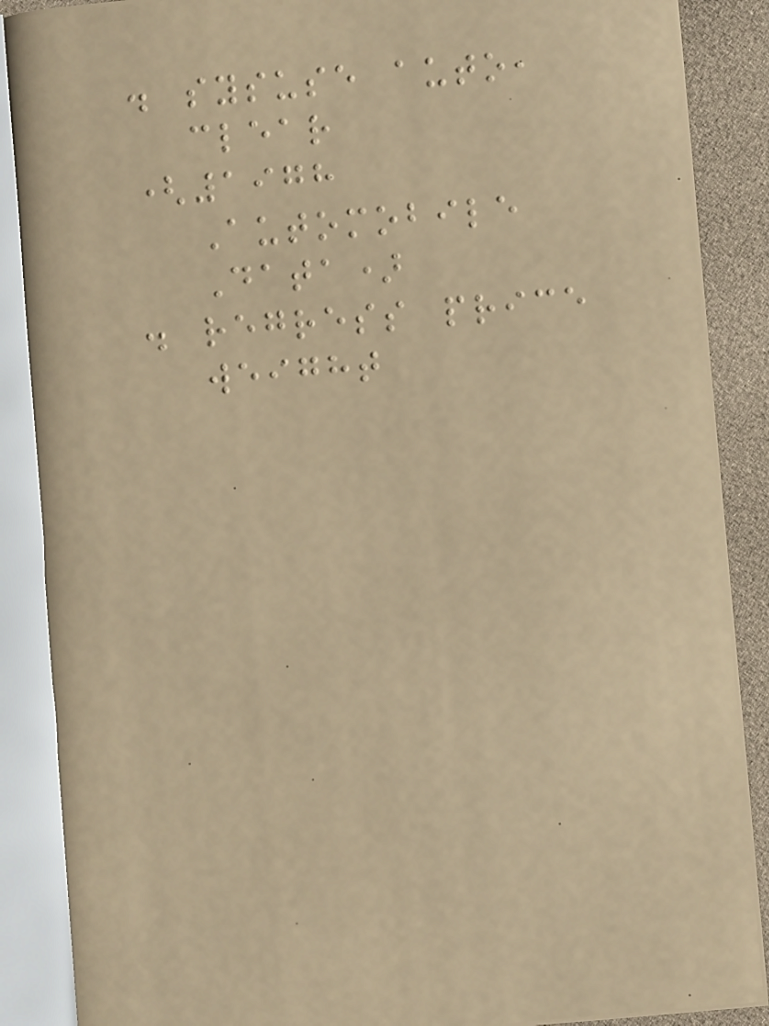. sysuse auto,
clear
(1978
Automobile
Data)
. regress price
weight
